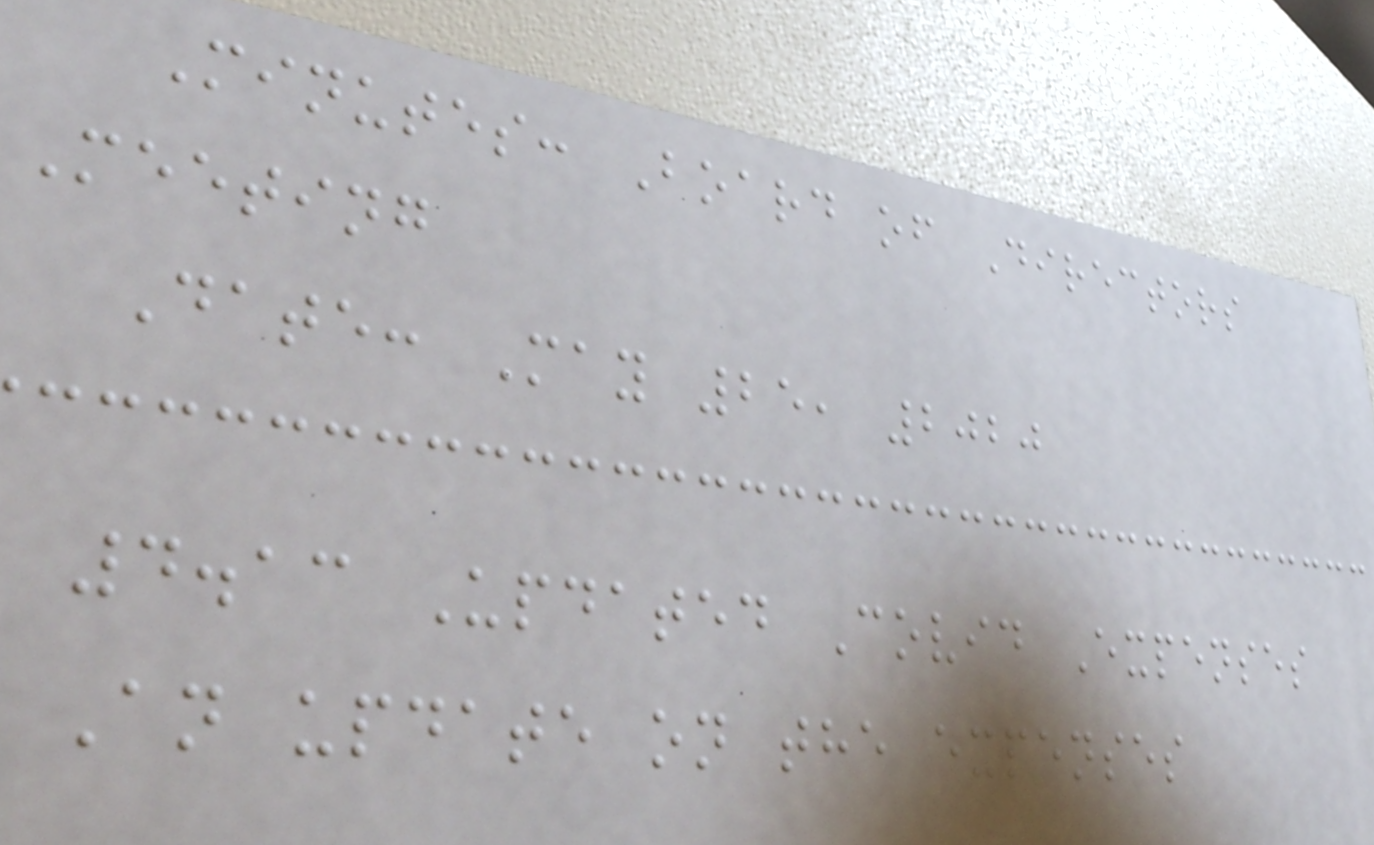Minutes: Board of Directors
Meeting
Date: May 25, 2020
4.13 Updated Covid Expenses
An update on the expenses
